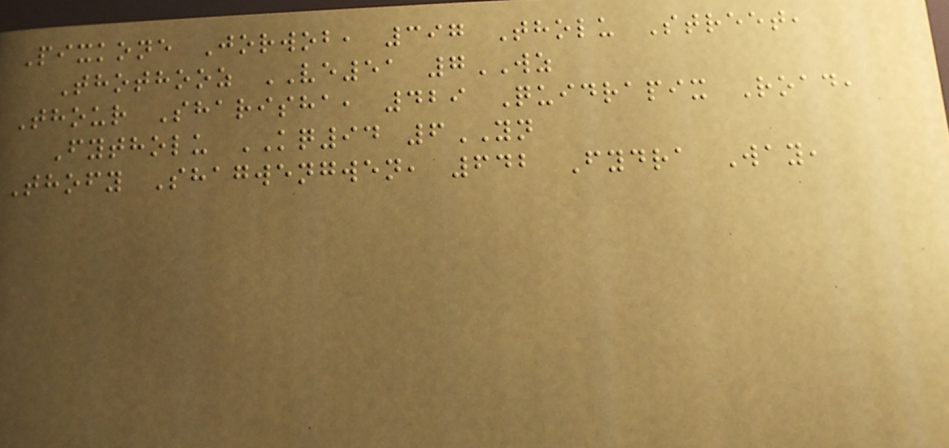Pixkone Jorwob, 397 Tholu Street,
Thothooz VE51 7WZ
Thour Sharisha, 429 Quidrapix Road,
Fytholu KQ94 6YN
Thofy Shagwengwen, 642 Fydra Way,
